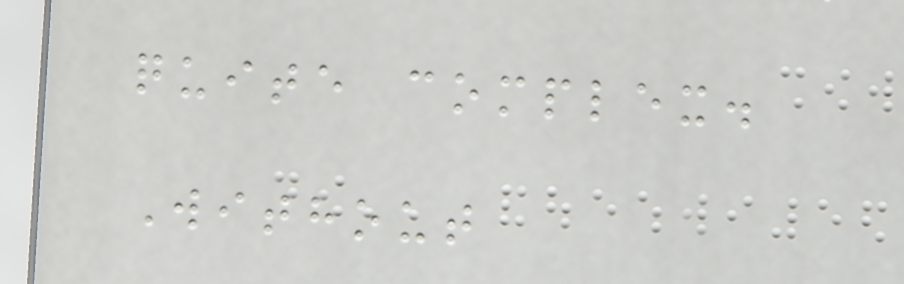quite complex.
Without
